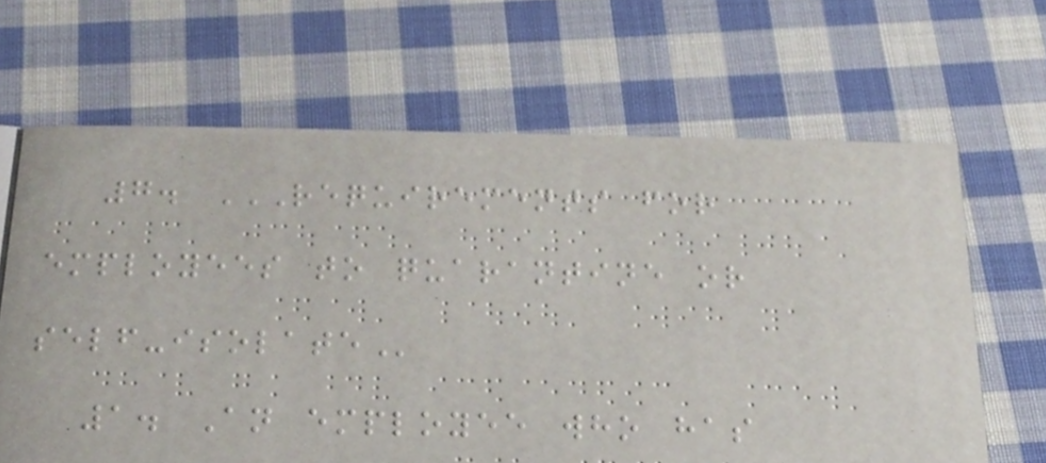7. REQUIREMENTS FOR
EMPLOYEES TO QUARANTINE OR
SELF-ISOLATE
1. An employee who has
